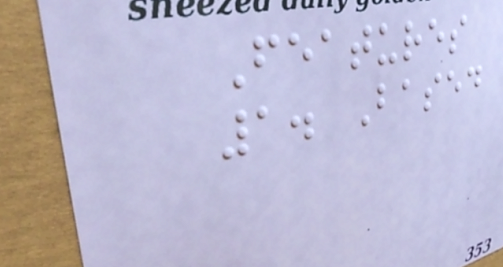Features
1. Based
